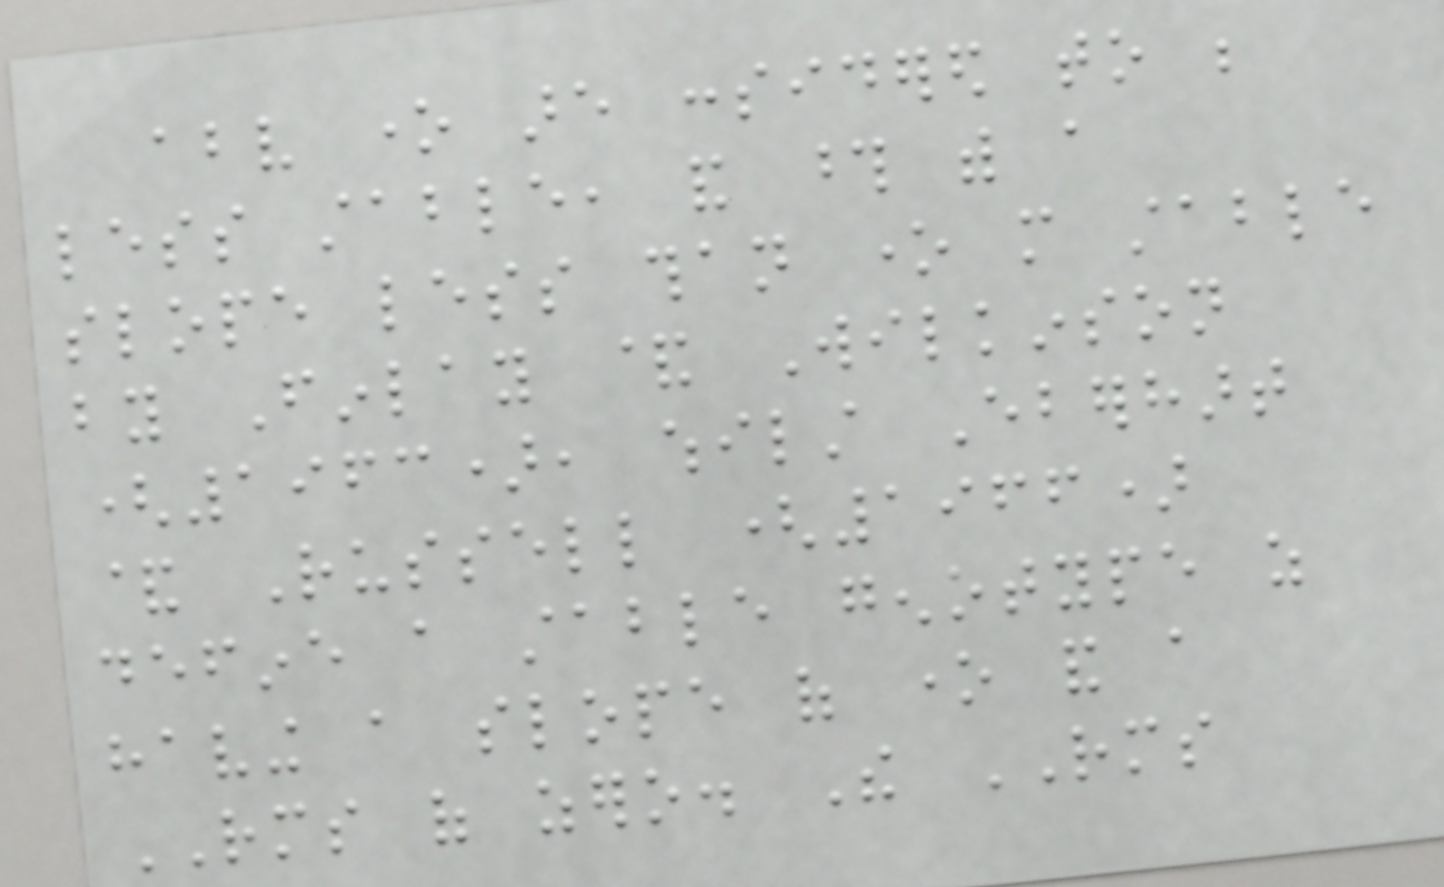above one are considered to be
less stable, and those with a
slope less than one more stable
by Finlay & Wilkinson
(1963), whilst Eberhart
& Russell (1966)
define a stable genotype as
having a slope of one and a
RMS of zero. The RMS
